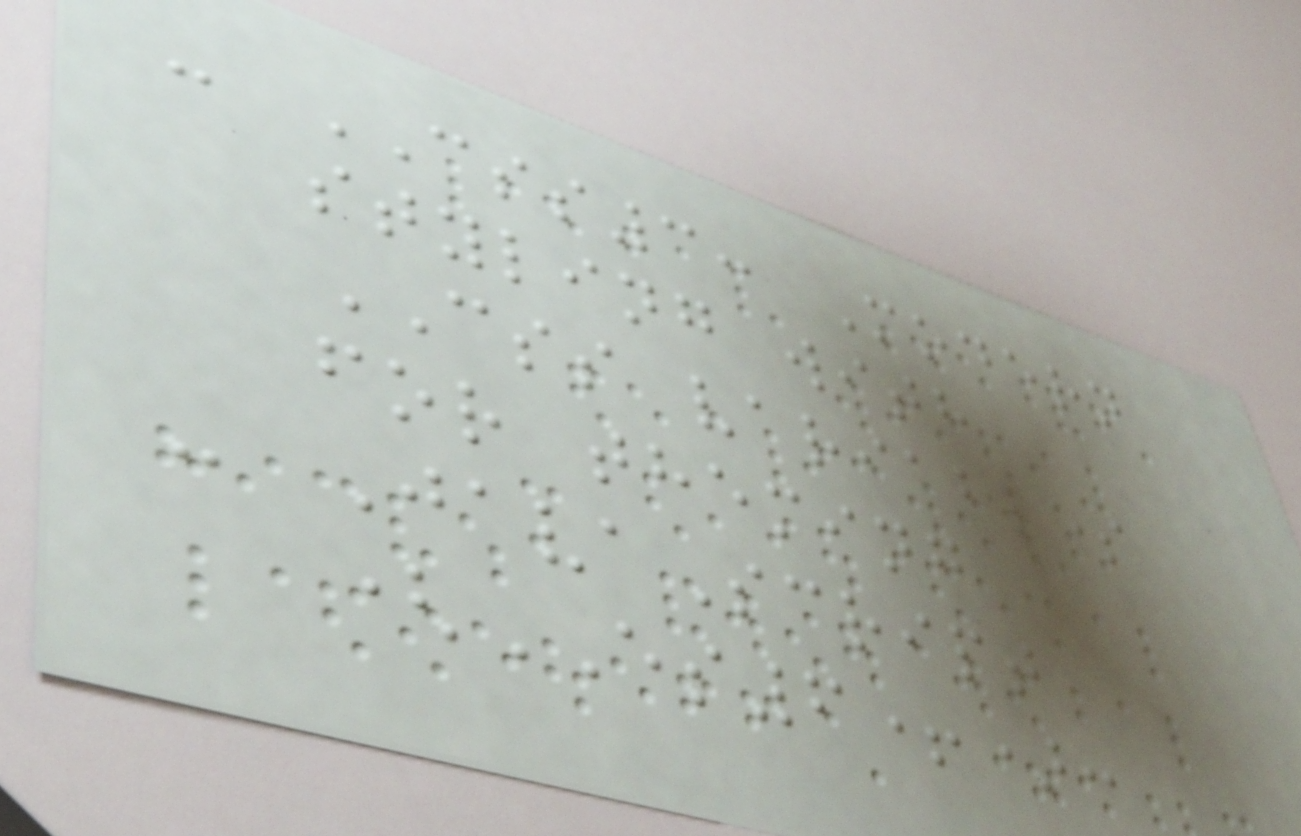- CSS3: Modern
styling with
CSS variables
for theming
- JavaScript
(ES6+):
